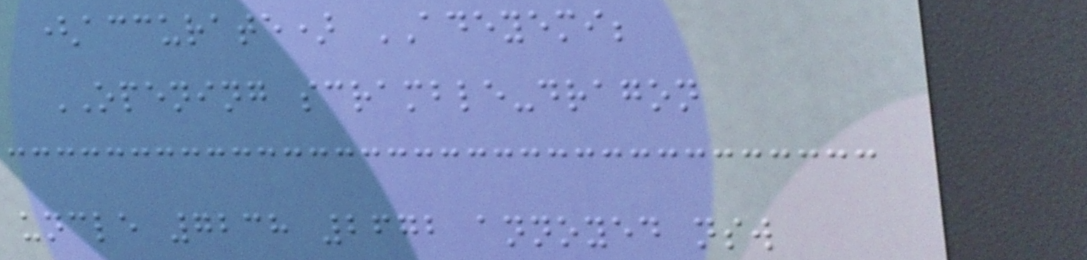(accurate) ADEYEMI;
OPENING scramble-dragon
uncle 7238 2672 annoyed nsw
